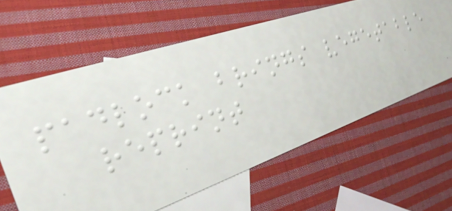padlock brings vegetable
reprint
